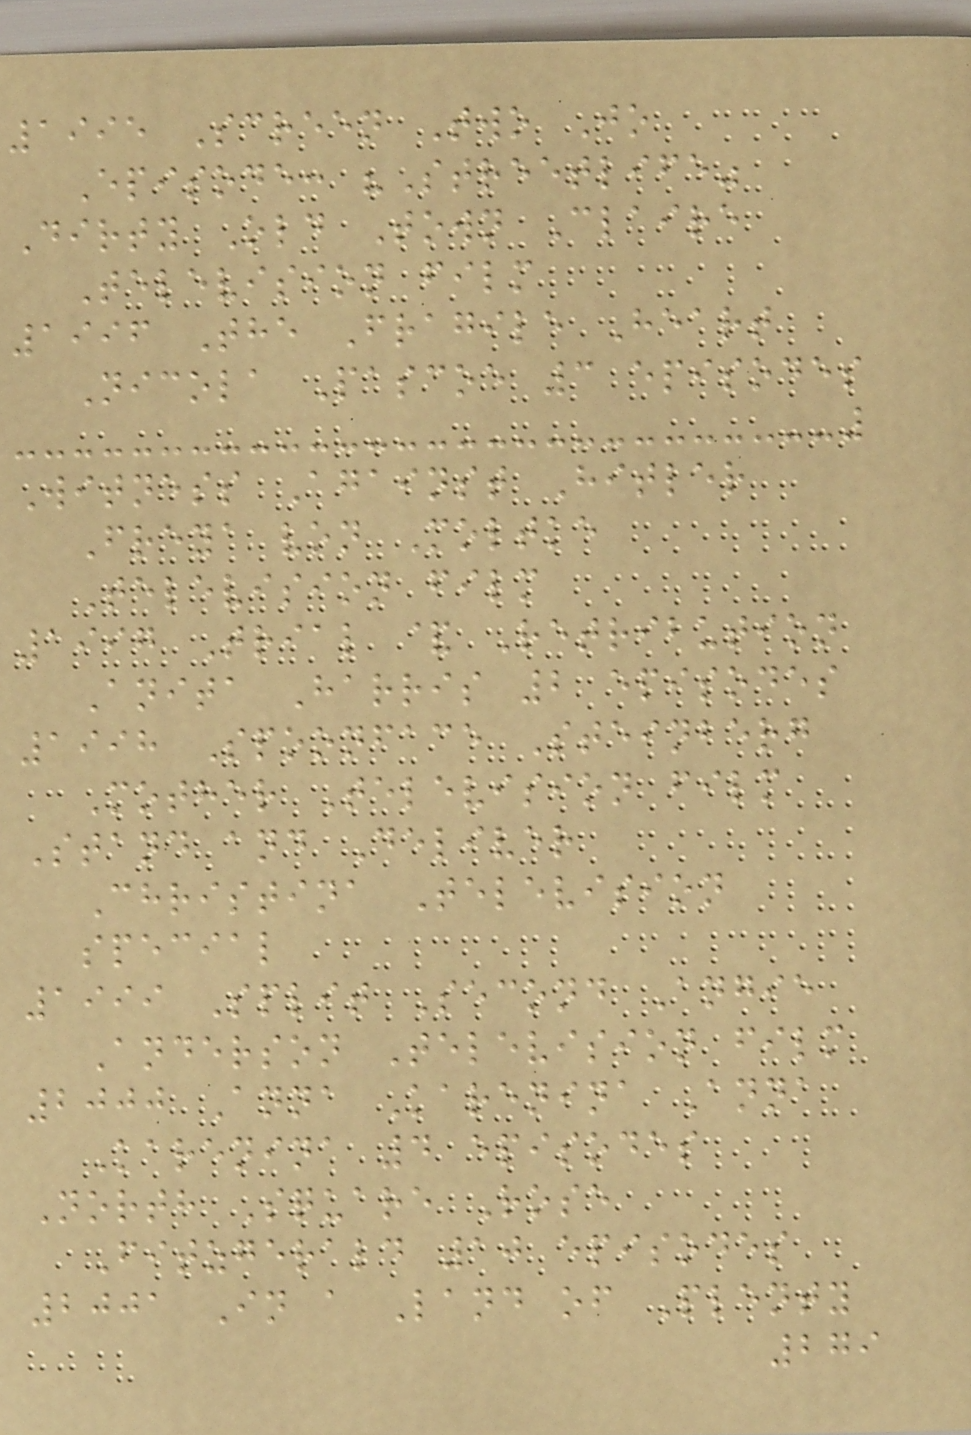1995 Screen Two Jo
Episode: "Streetlife"
Dirty Old Town Claire
Television film
1996 The Fragile Heart
Nicola Pascoe 3 episodes
Witness Against Hitler
Freya von Moltke
Television film
1997 Trial & Retribution
Anita Harris 2 episodes
1998 Spoonface Steinberg
Mother Television film
Stand and Deliver
Christina Television
special
1999 Split Second Angie
Anderson Television film
2000 Anna Karenina Anna
Karenina 4 episodes
North Square Rose
Fitzgerald 10 episodes
2001 In a Land of Plenty
279
